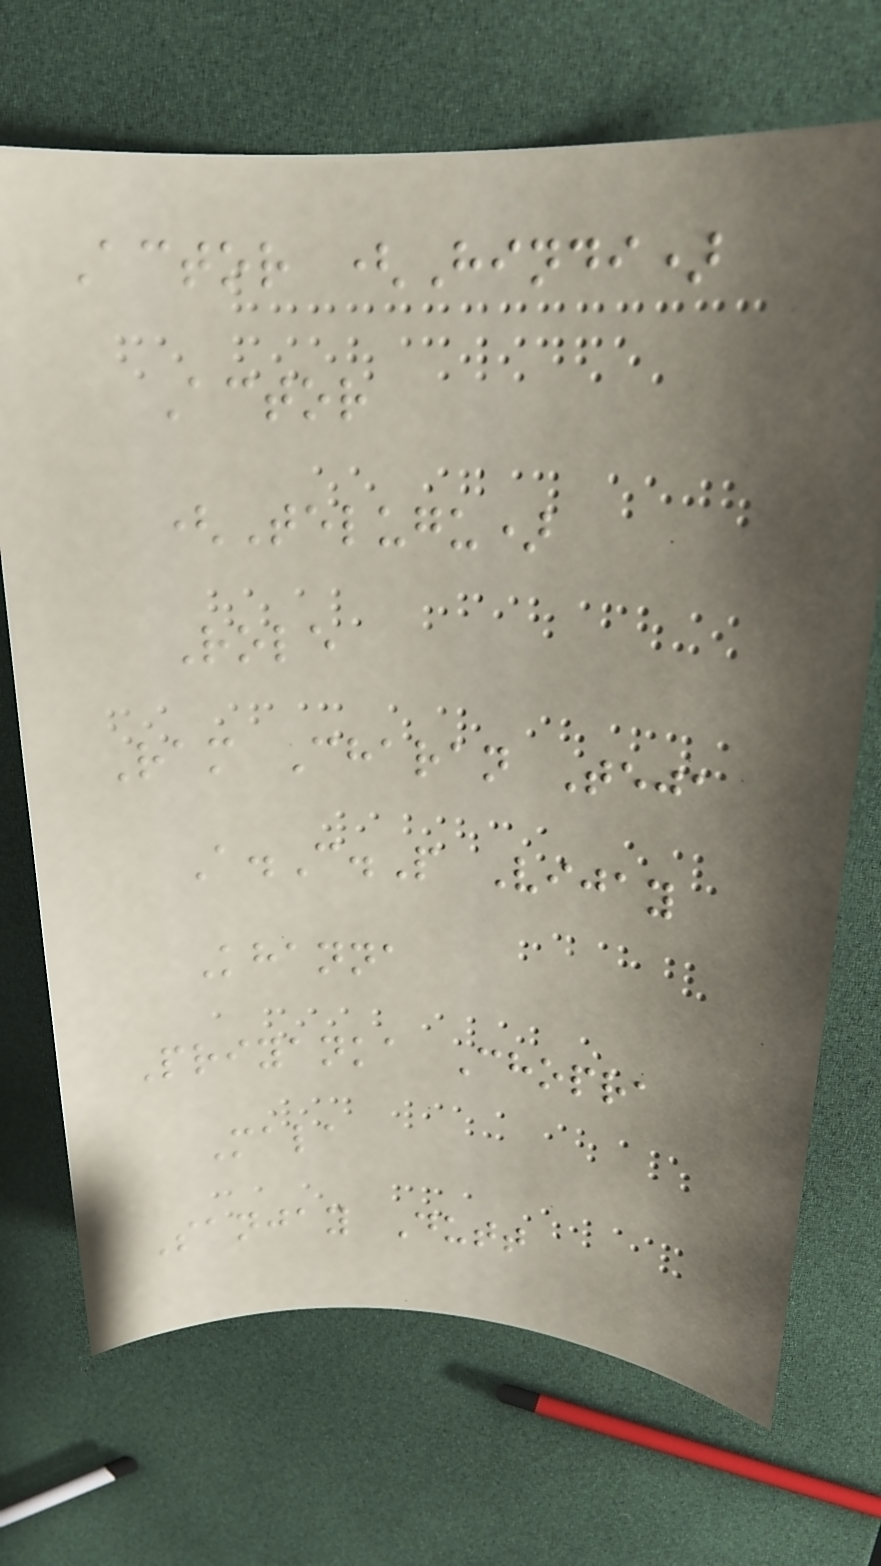Actor (Hindi)
Actor
(Telugu)
Role
Ram Charan Teja
A.C.P Vijay
Khanna
Priyanka Chopra
Mala
Sanjay Dutt
